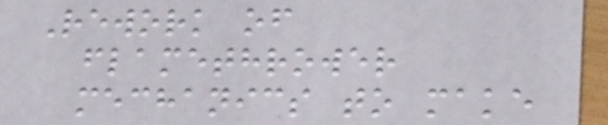Rework of
flamethrower
mechanics to make
